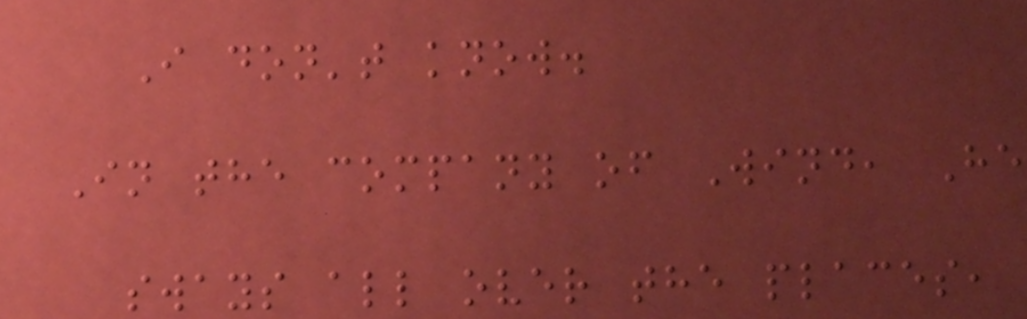I don't know.
In the company of Wind, He
sways all over the places,
